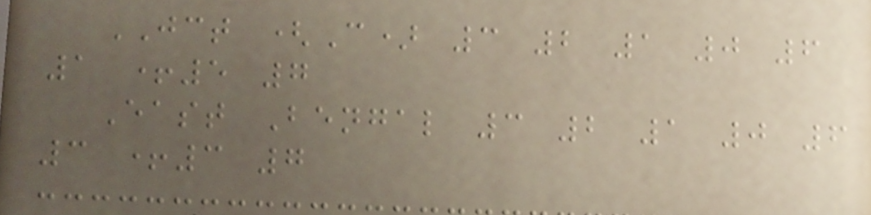JCT (C) 3 2 1 0 6
1 +5 7
East Bengal 3 2 1 0 6
3 +3 7
